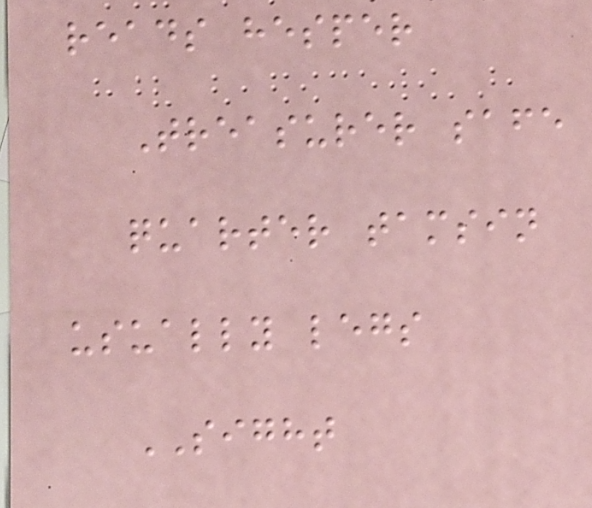reads hesper
Treasurer safe
quarter tamsin
usually legs
SIGHT
